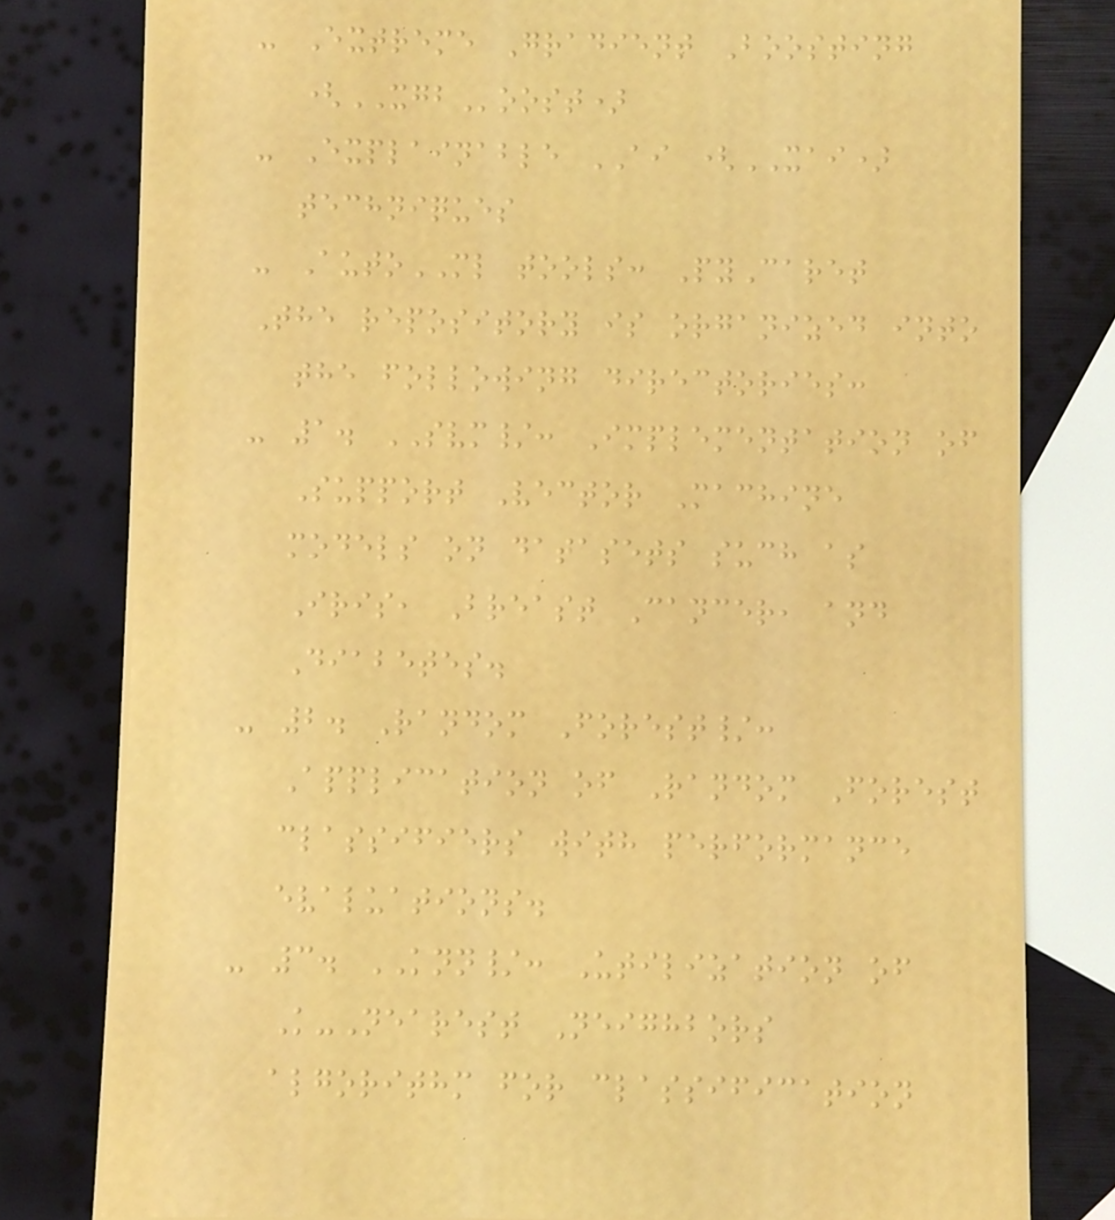- Extreme Gradient Boosting
(XGBoost)
- Explainable AI (XAI)
techniques
- AutoML tools: PyCaret
The repository is organized into
the following directories:
- 1. SVM/: Implementation of
Support Vector Machine
models on datasets such as
Iris, Breast Cancer, and
Diabetes.
- 2. Random Forest/:
Application of Random Forest
classifiers with performance
evaluations.
- 3. KNN/: Utilization of
K-Nearest Neighbors
algorithm for classification
